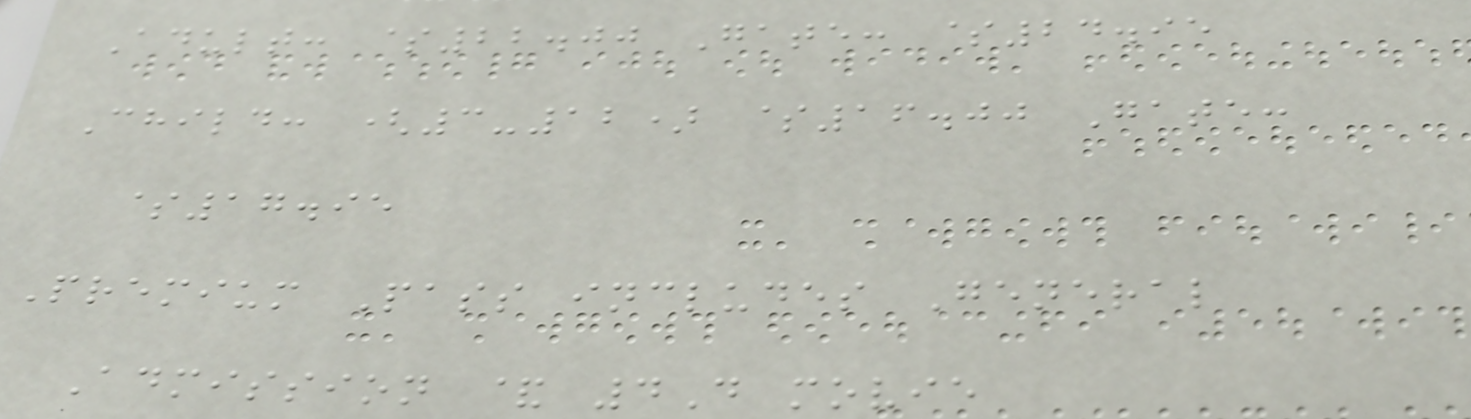Adult: $22.00 Gate: $24.95
Child: (3-12) $16.00 Gate:
$17.95
Premium Pass includes General
Admission & 4D movie
